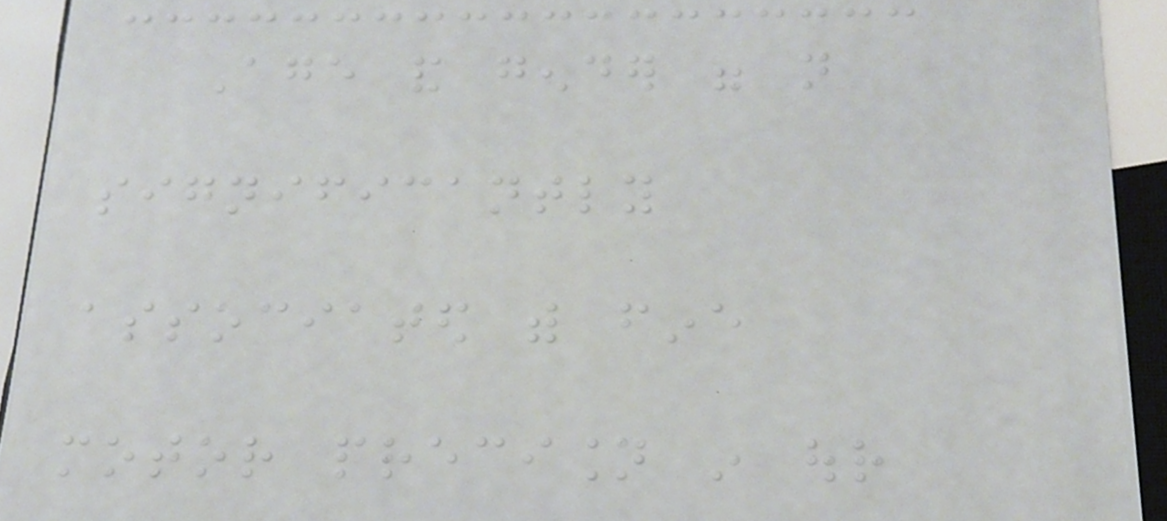Age and gender were not
significantly
associated with fine
motor precision in our
